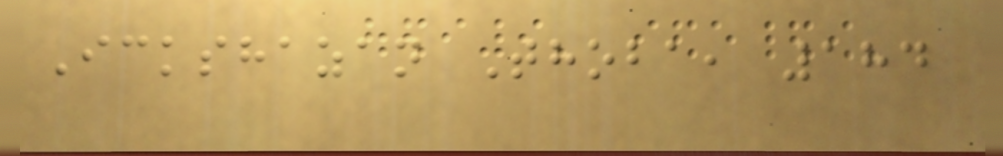Ickshazan Thoba, 184
